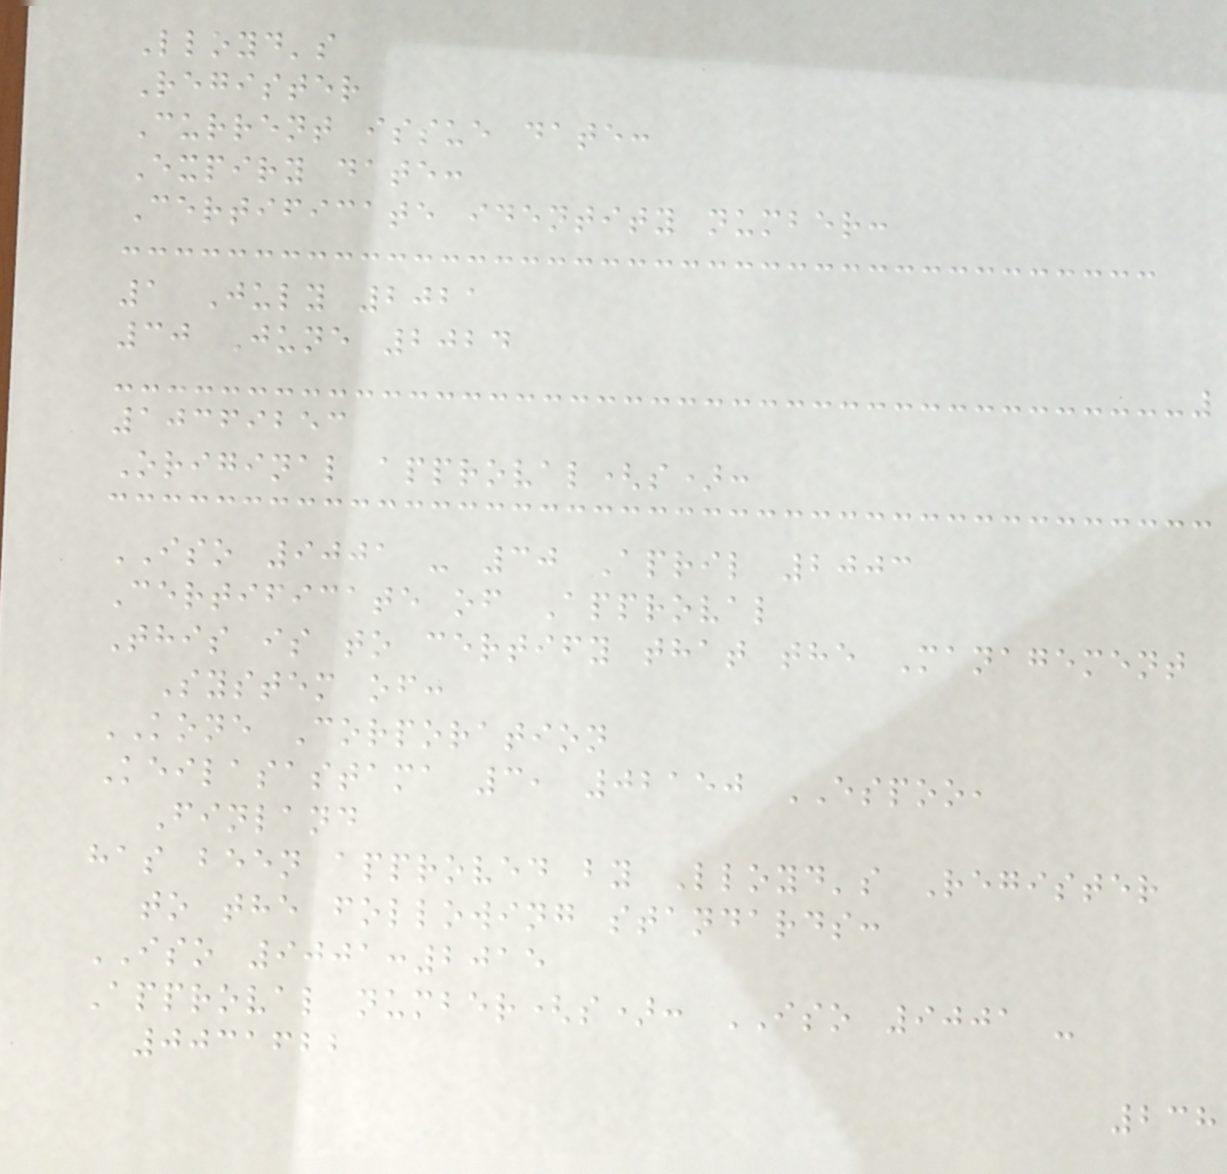Lloyd's
Register
Current issue date:
Expiry date:
Certificate identity number:
1 July 2021
30 June 2024
10369253
Original approval(s):
ISO 9001 - 30 April 2003
Certificate of Approval
This is to certify that the Management
System of:
KONE Corporation
Keilasastama 3, 02150 ESPOO,
Finland
has been approved by Lloyd's Register
to the following standards:
ISO 9001:2015
Approval number(s): ISO 9001 -
0031622
238
